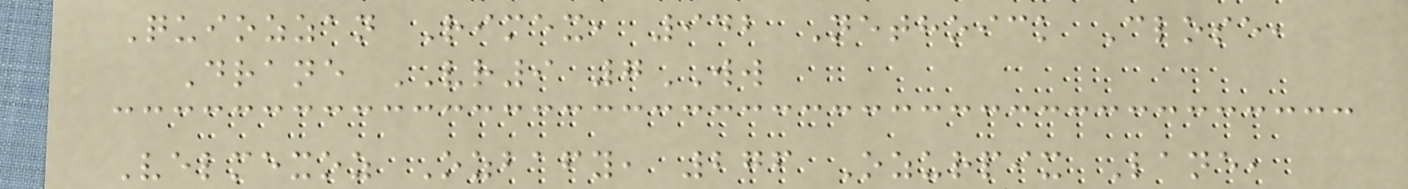Quiozzan Rimex, 942 Nethoick Close,
Drane VR9 7WW
Velmexoz Ozbafy, 276 Ozurpix Lane,
